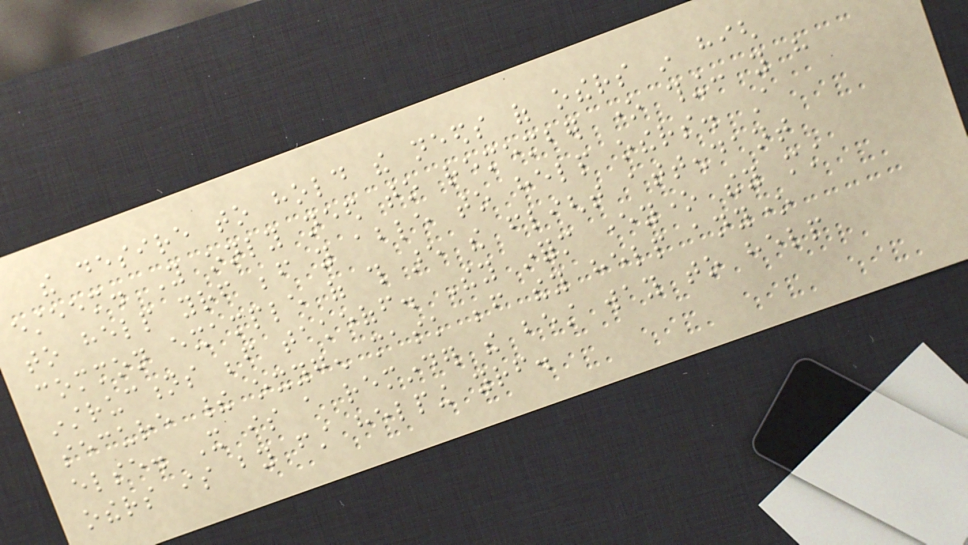the desire to hold the needs of others in high
esteem. You only need to remember one thing: you have
to help yourself before you able to help others. A
common example of this are the flight attendant
instructions before takeoff. They inform everyone they must
secure their oxygen mask before they help anyone
else. It is a reminder the best way to help
others is by first helping yourself.
